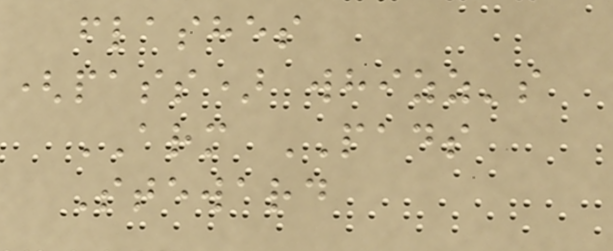flashes
(pass) whizz's
ARM PADS
Steward
